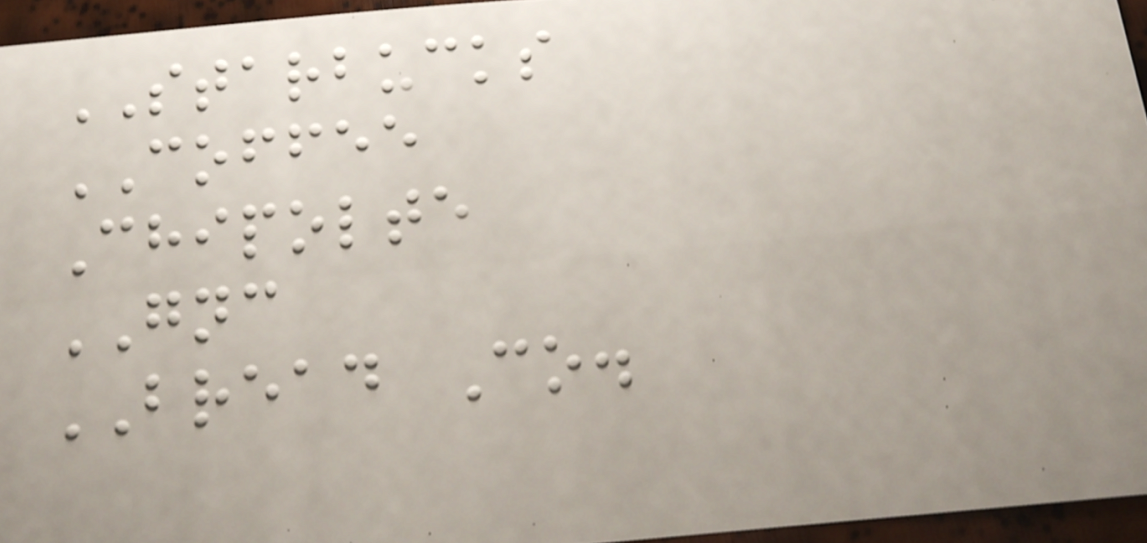STARBUCKS
COFFEE
Chipolte
GNC
BREAD Co.
